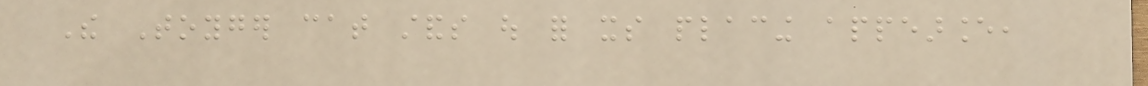The Toyger cat stands out for its placing appearance,
